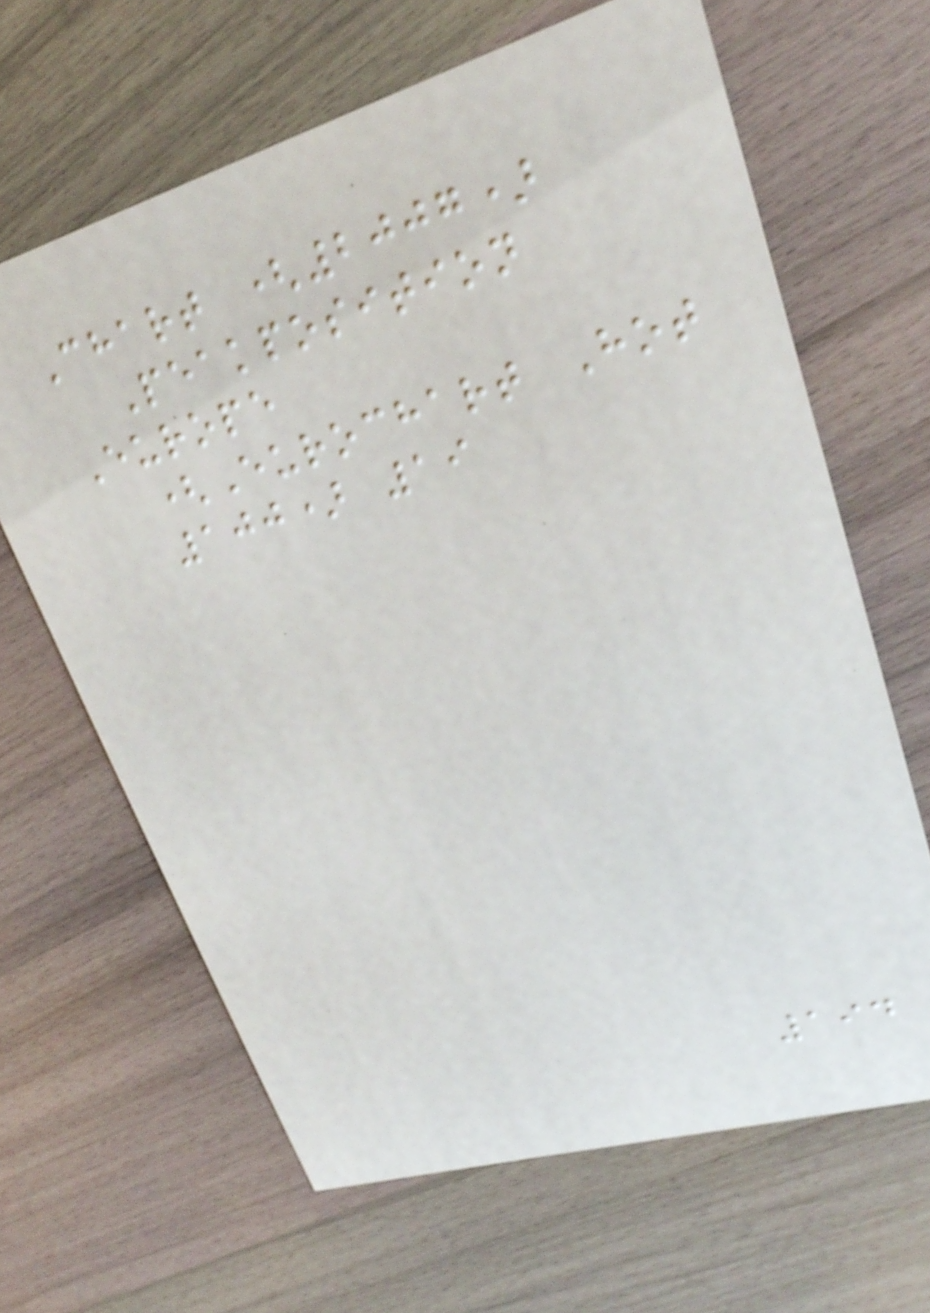Chart (2007)
Peakposition
Europe
(Eurochart Hot
100) 19
194
